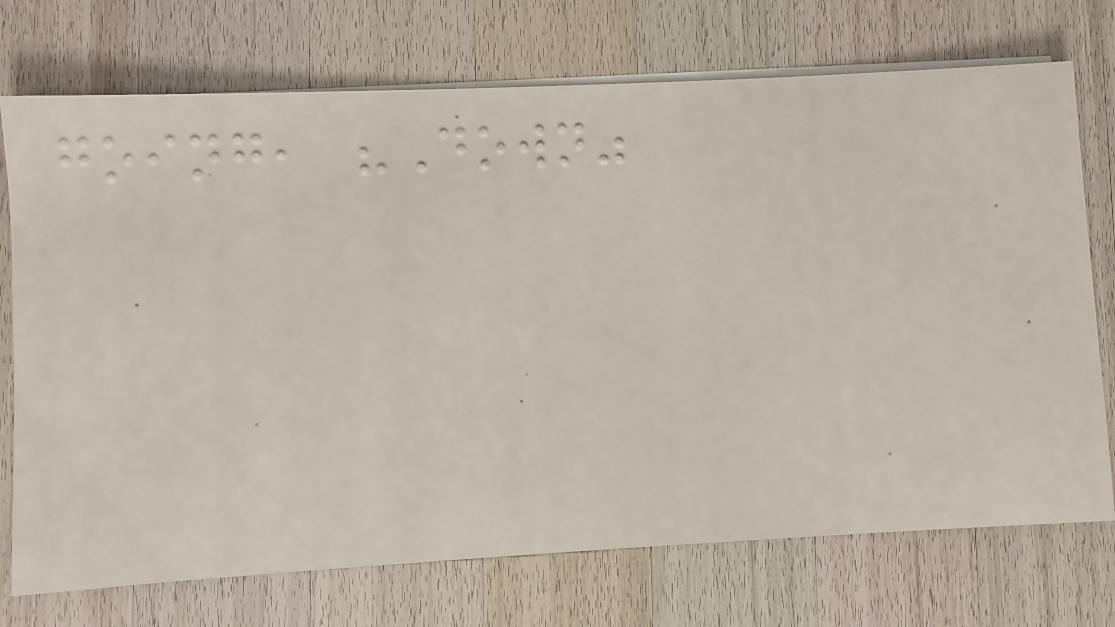going, "Down"
